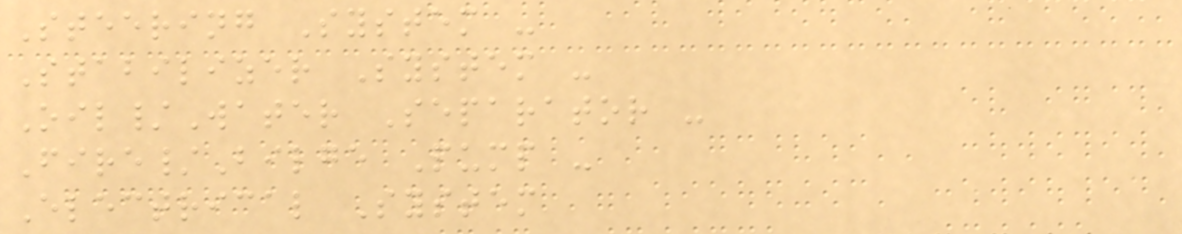Steering System -
Stabilizer System -
Oil/Water Separator -
Fire/Bilge Pump -
Electrical System
